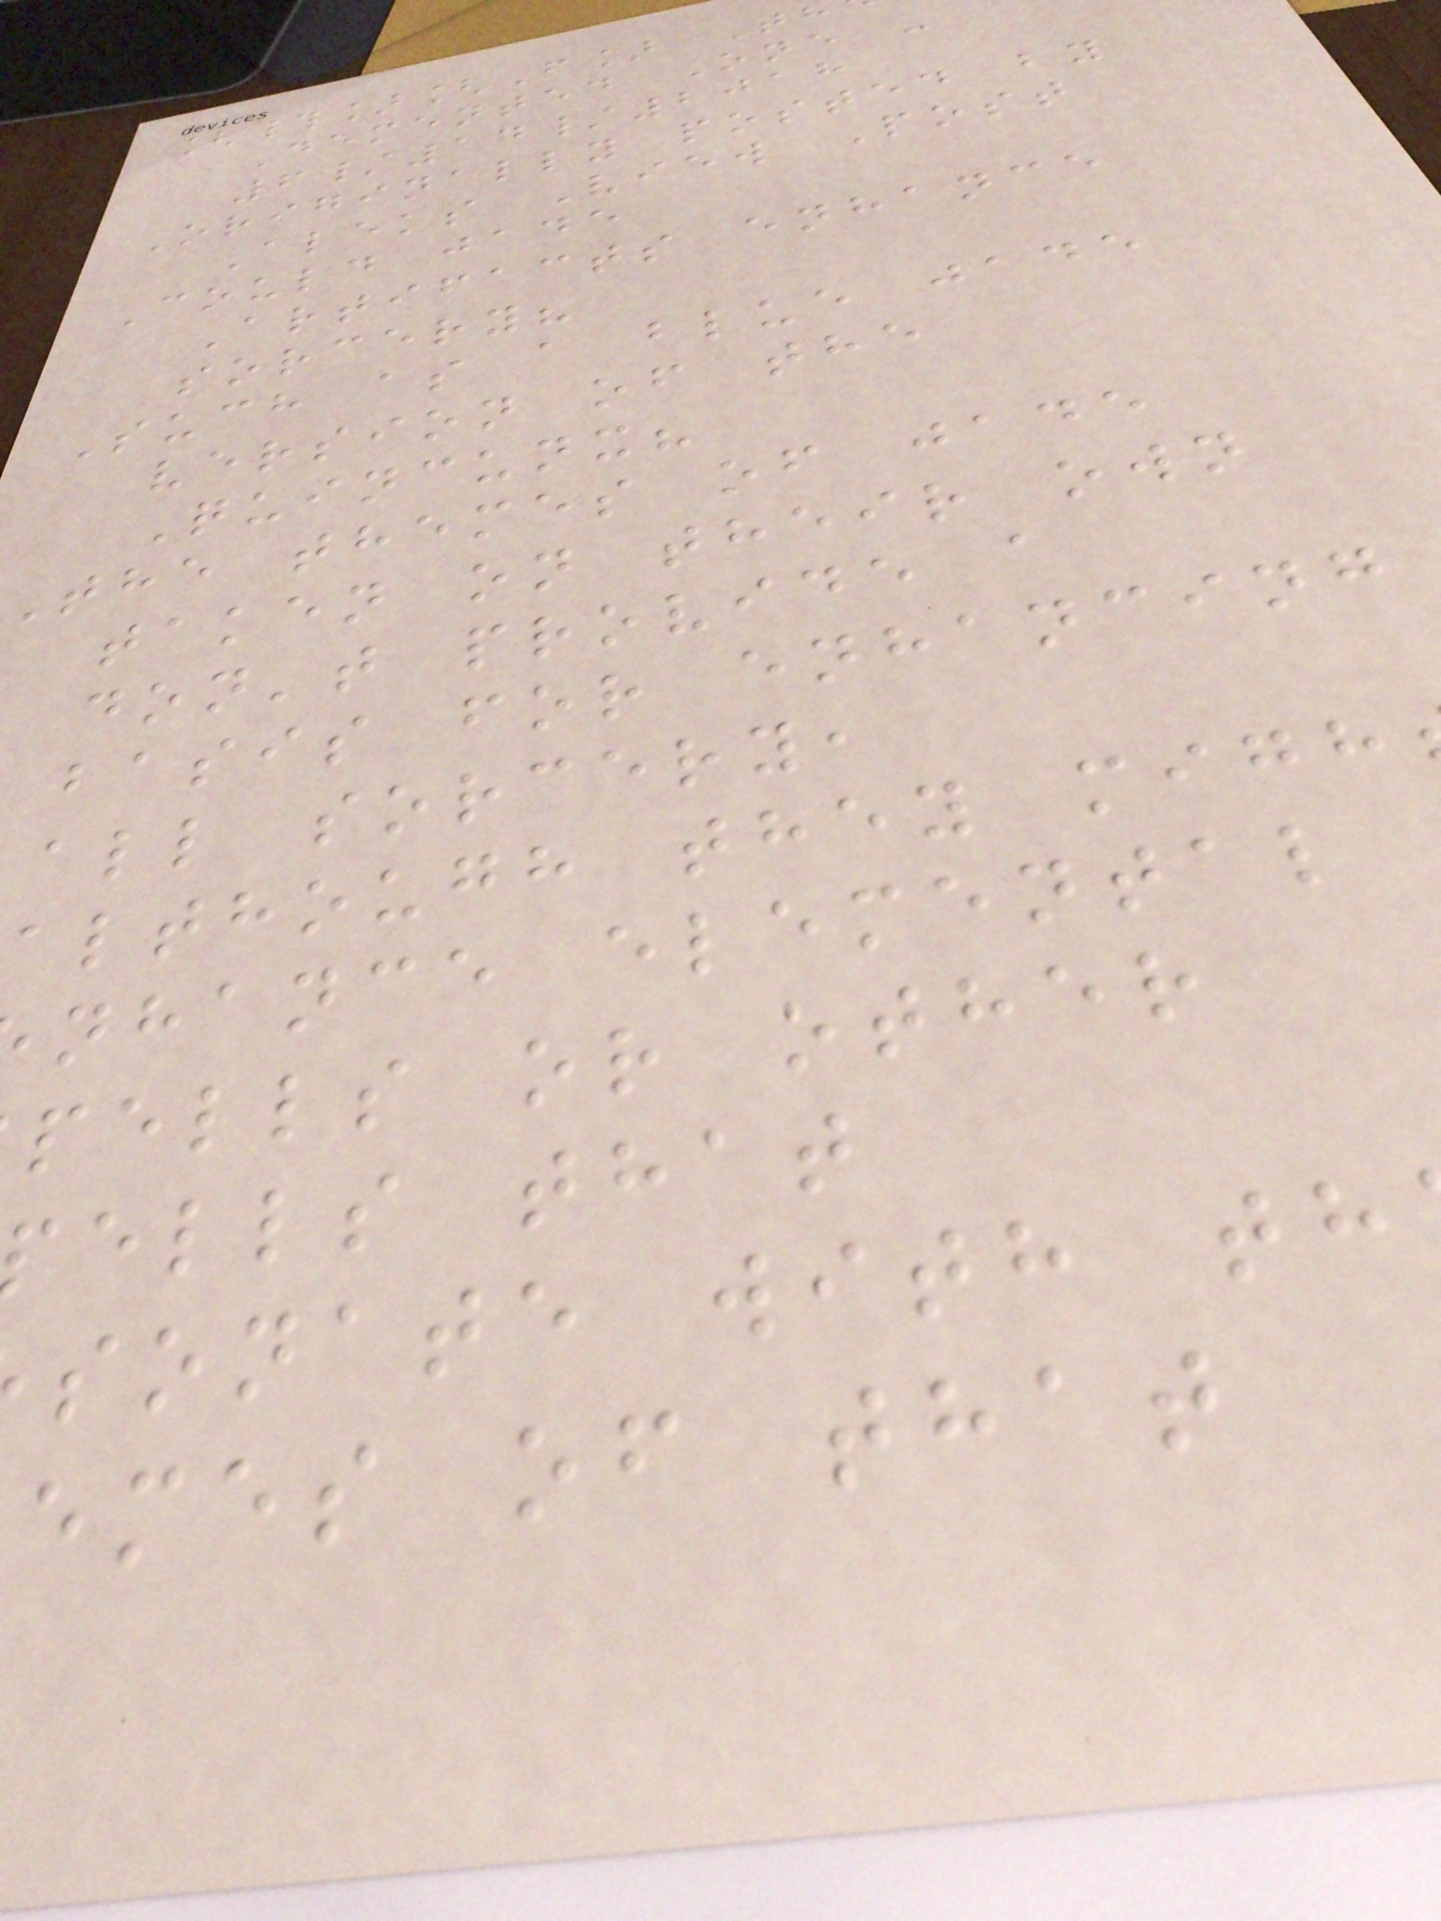[#][F] T
Demented One -
6/14/2018
Originally posted by
Aleks View Post
Could jade
Artifacts enhance
sorcery?
Such as a blue jade
version of the
Quincunx?
The themes of jade
taken on their own
don't provide a
basis for enhancing
all sorcery,
although they migh
nhance elemental
pells or other
ells that
sonate with th
emes of that
